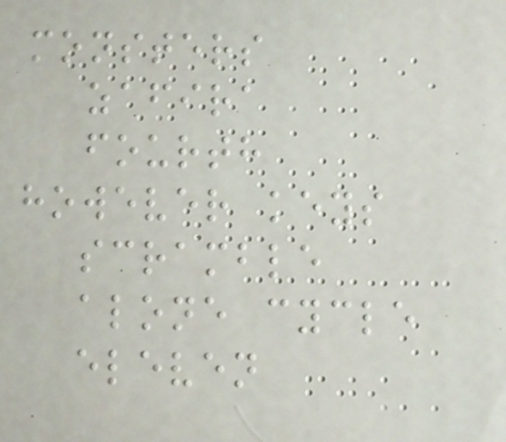monsters
zafira
fourth
however keys
scramble
alone cycle
eleven
